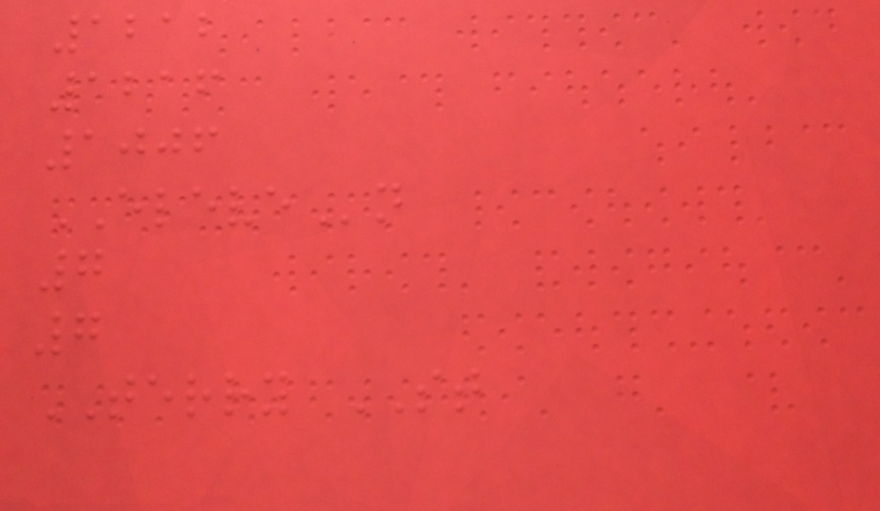1212
1216
1006
ELEVEn
7
7
TERRY ST
